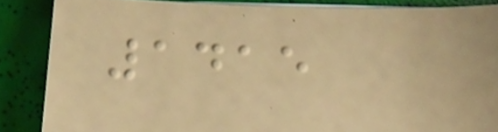1415
